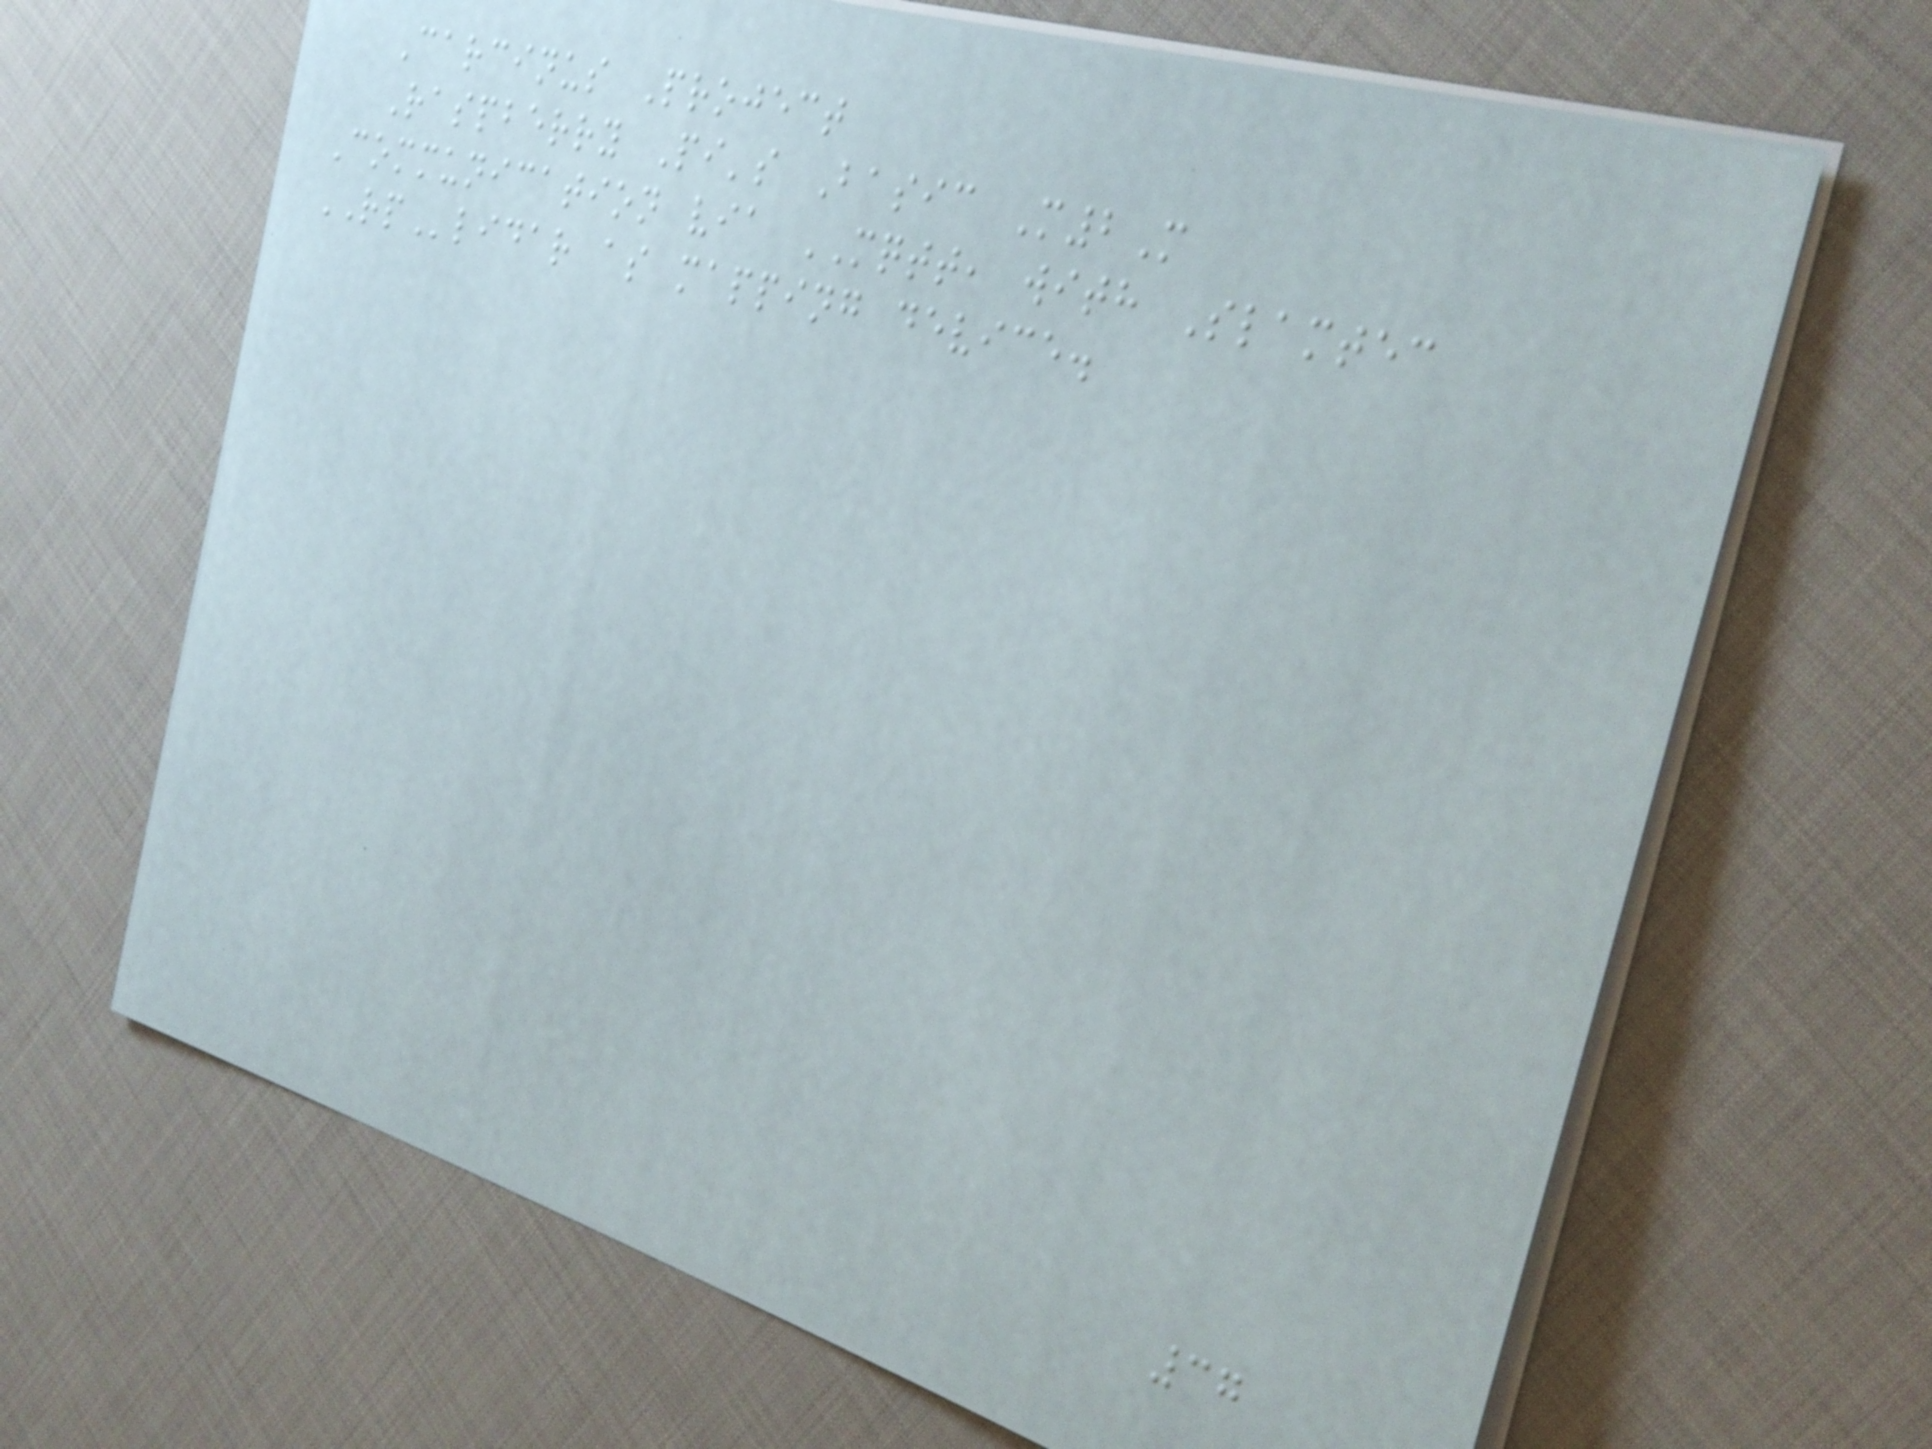Carcinus Project
Raspberry Pi's Basic M2M
Communication via MQTT, with Slamtec
RPlidar as mapping device.
37
